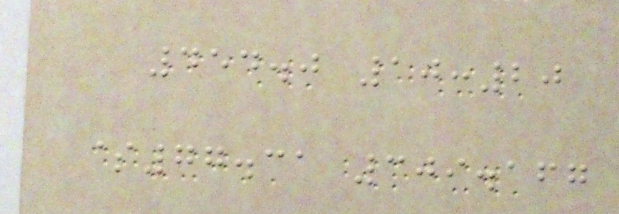454.0 10:20
$77.31 309.167
